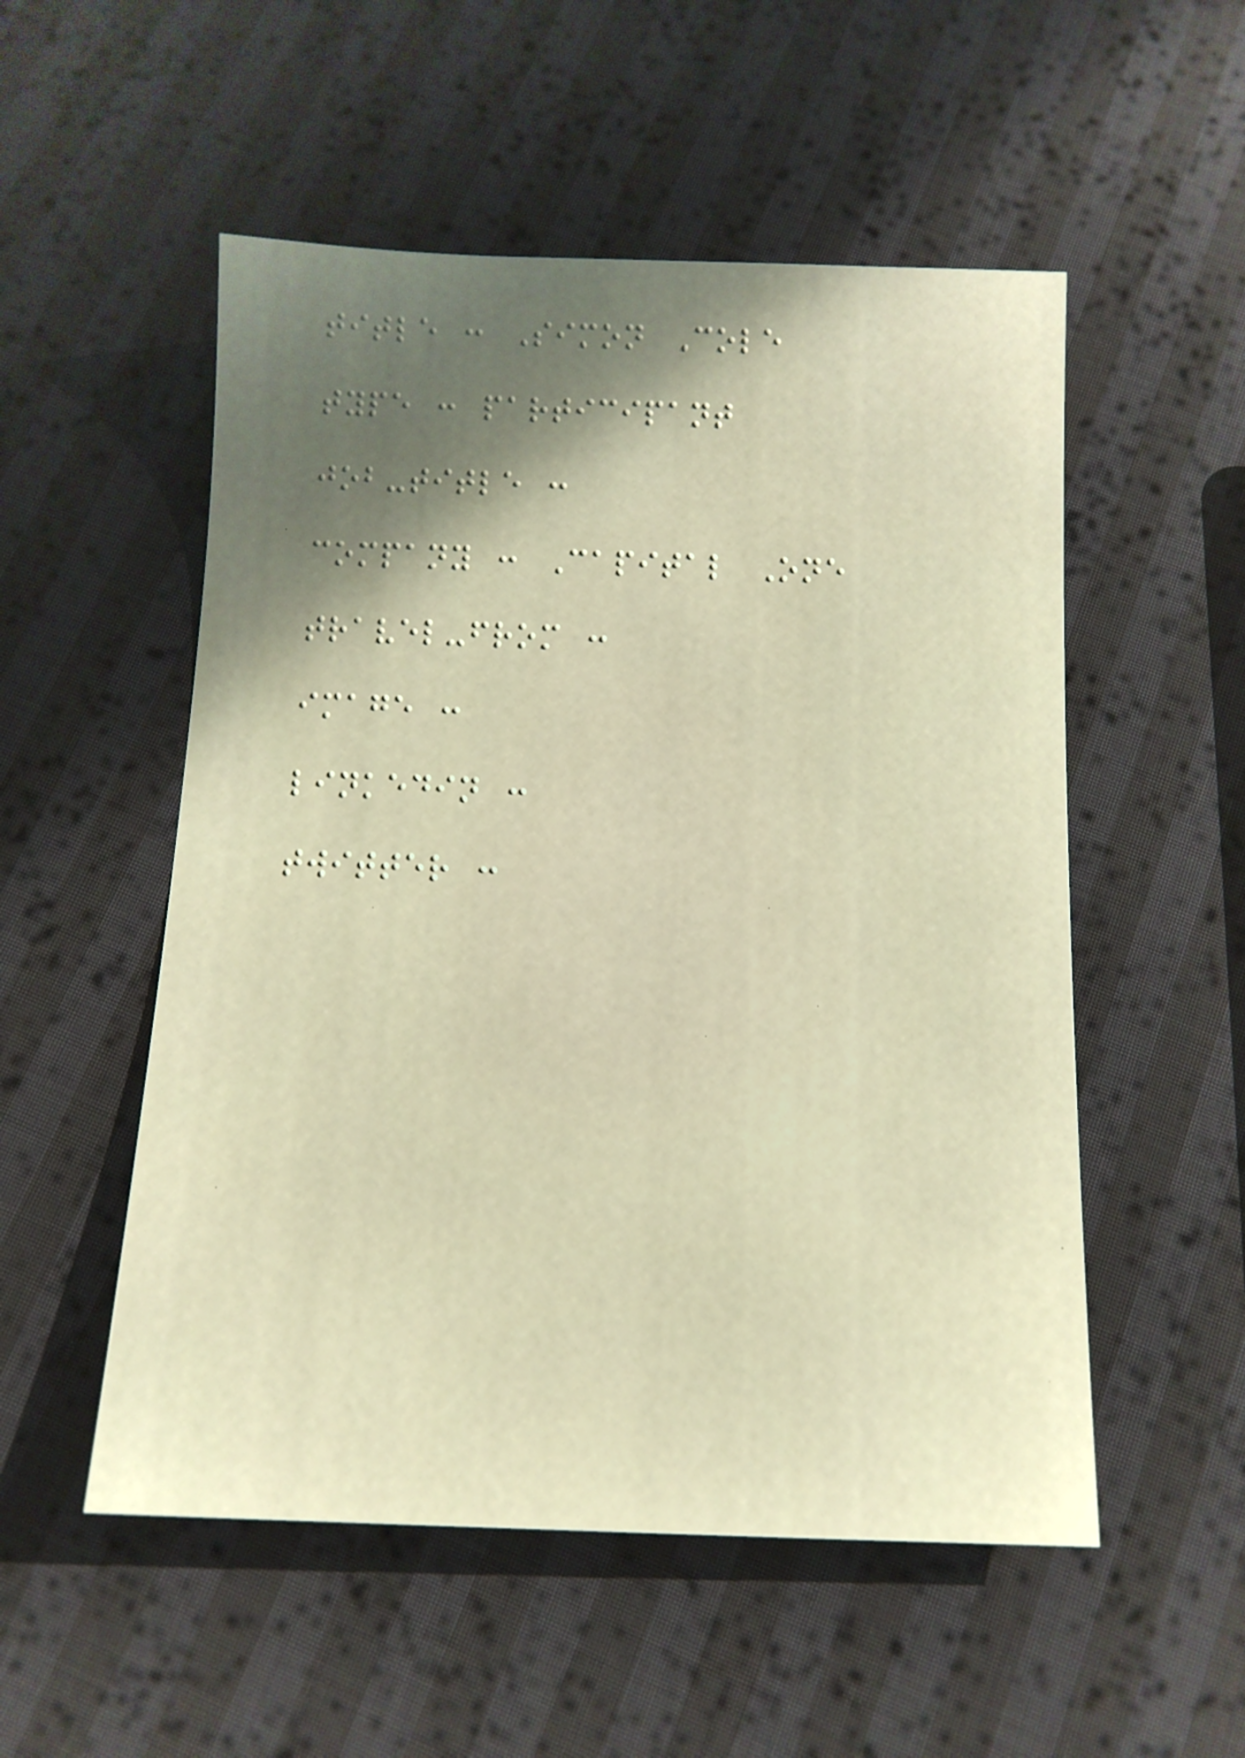title : Simon Cole
type : participant
job-title :
company : Capital One
travel-from :
image :
linkedin :
twitter :
